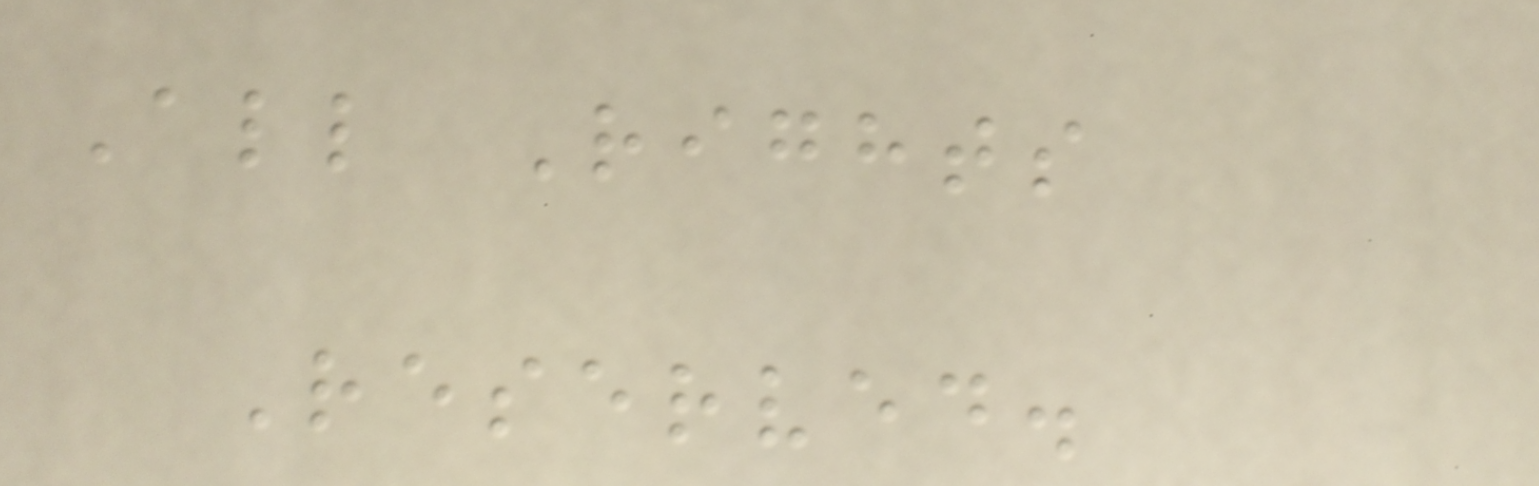All Rights
Reserved.
